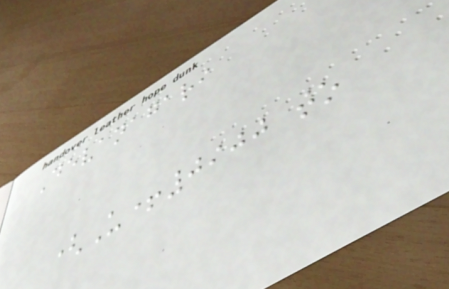Devanagari
(U+0900 to
